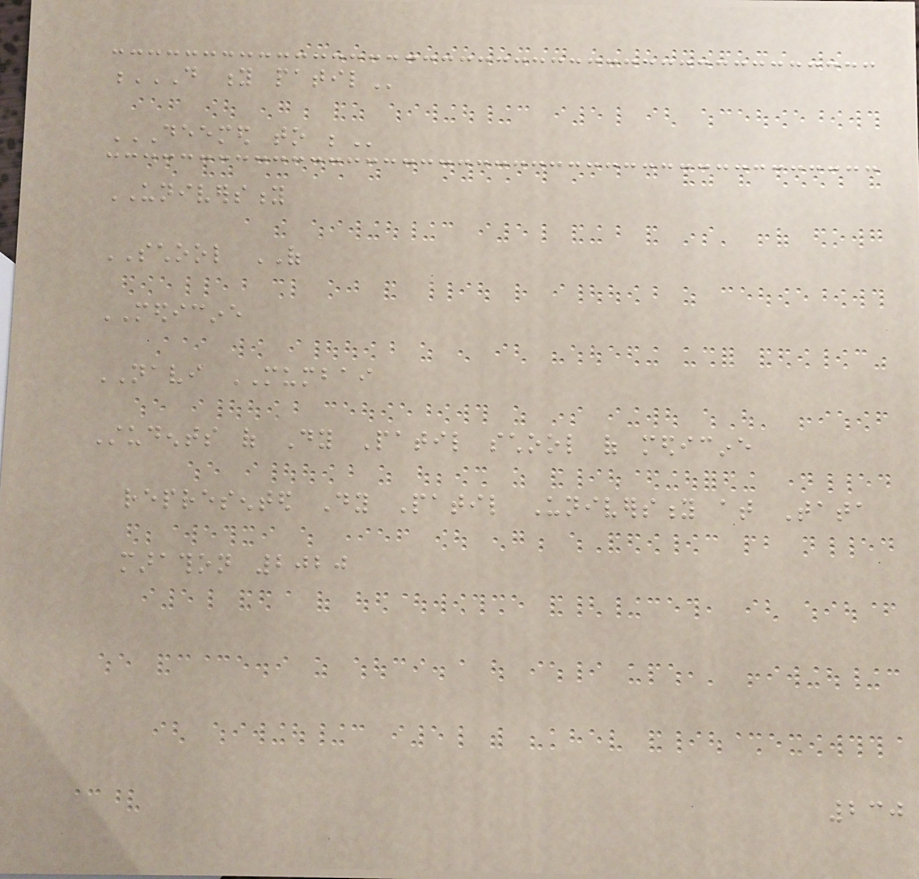D Y PATIL
DEEMED TO BE
UNIVERSITY
SCHOOL OF
MEDICINE
NAVI MUMBAI
Students of Dy Patil school of medicine
represented Dy Patil University at Tata
marathon 2020
230
